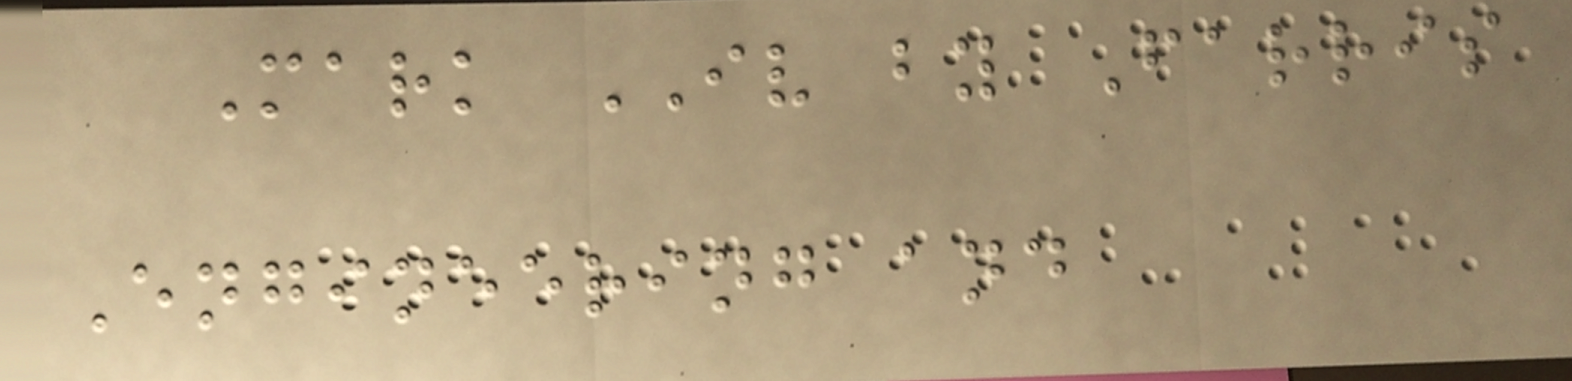Mark IV by Farris
Engineering and
